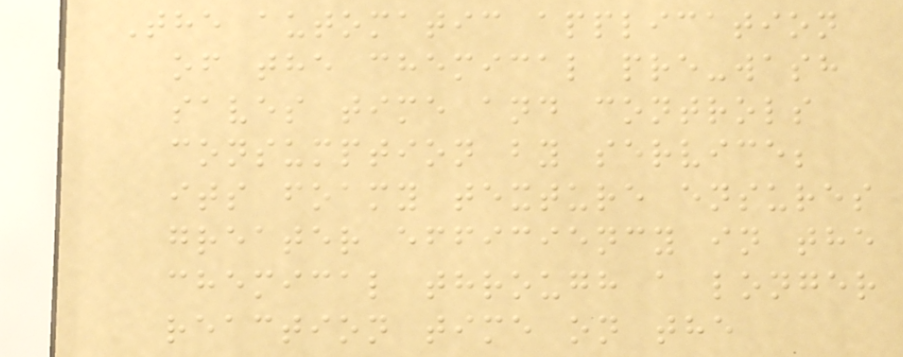The automatic application
of the chemical pre-wash
saves time and controls
consumption by service;
its foamy texture ensures
greater efficiency in the
chemical through a longer
reaction time on the
